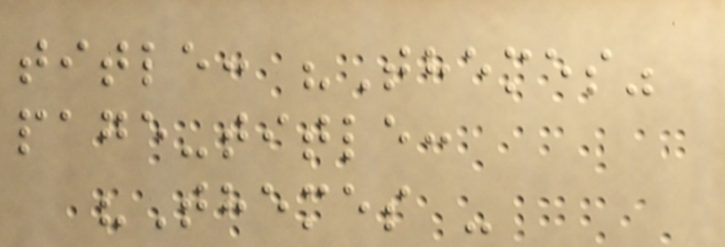title: "Themes"
page-title:
"Themes -
